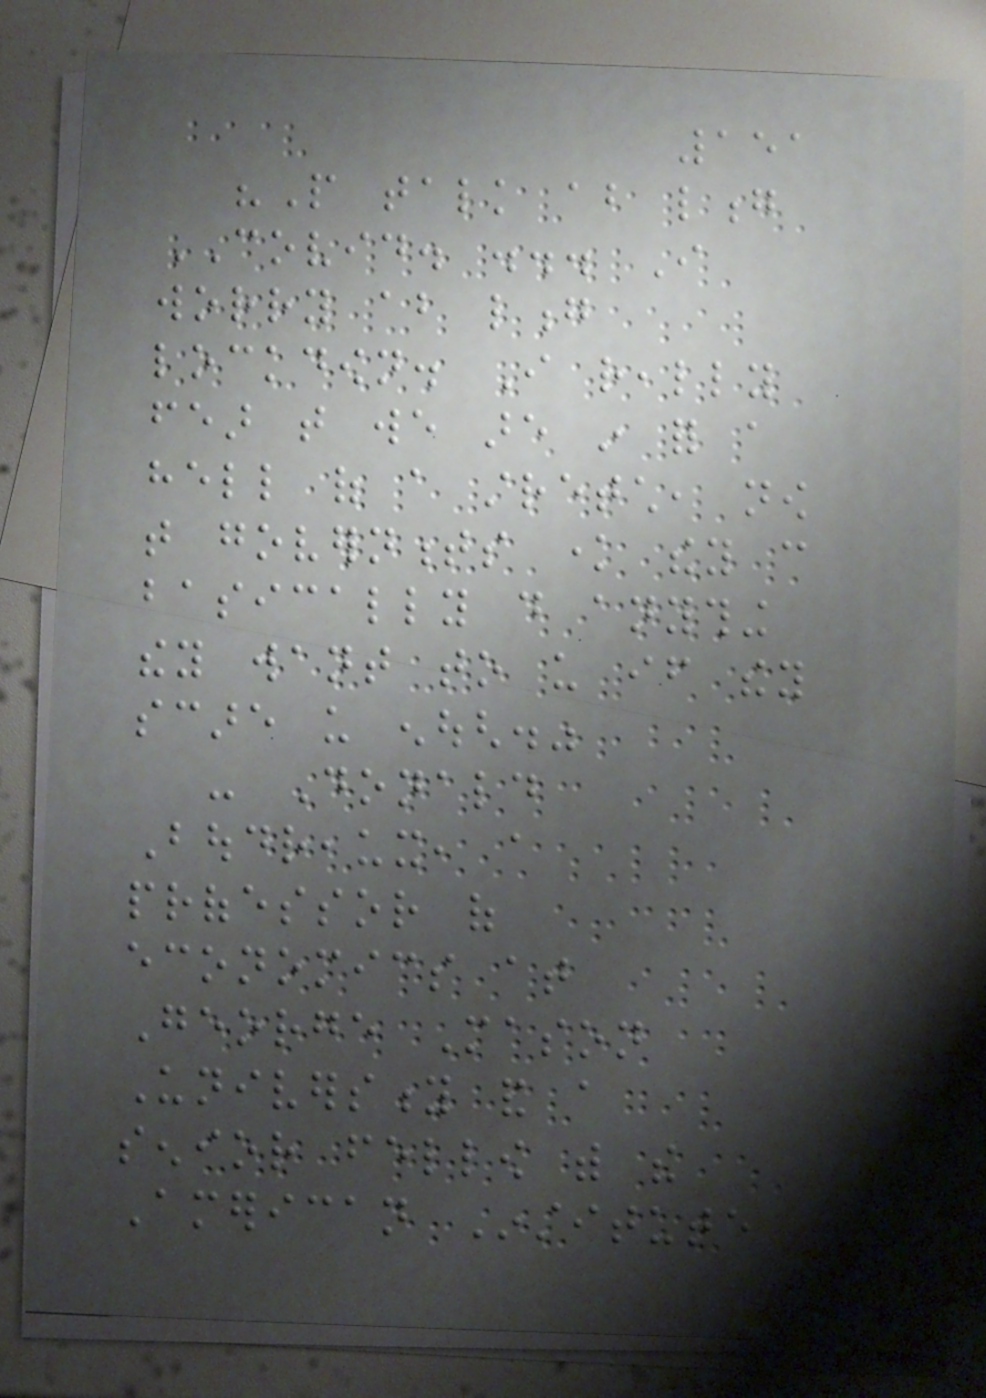151
"People talk about long
COVID. ... I
worry about long
lockdown. I really
fear that we are in for a
hell of a stretch, now
that governments know they can
basically do anything
they want to us if they
scare us enough."
- Donald
Boudreaux, a
professor of
economics at
George Mason
University and a
senior fellow with the
American Institute
